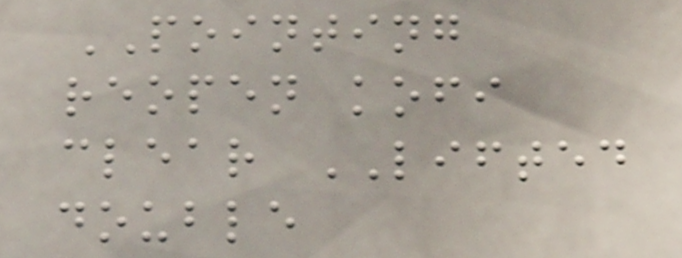POINTING
reopen kofi
clear LIFTED
double
